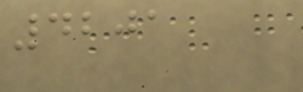4201
